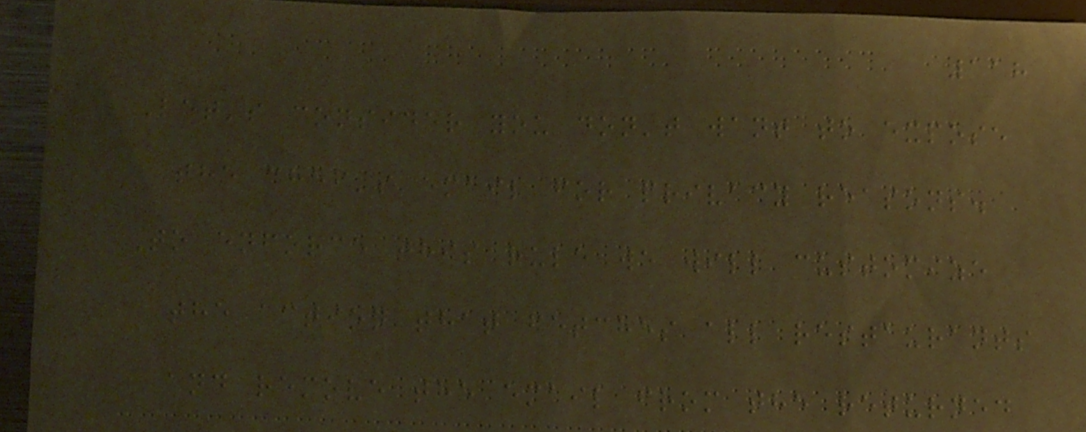118
Let's consider you don't want to expose
the chef's email for privacy reasons.
To enforce this rule we will customize
the action that fetches all restaurants
and remove the email from the returned
